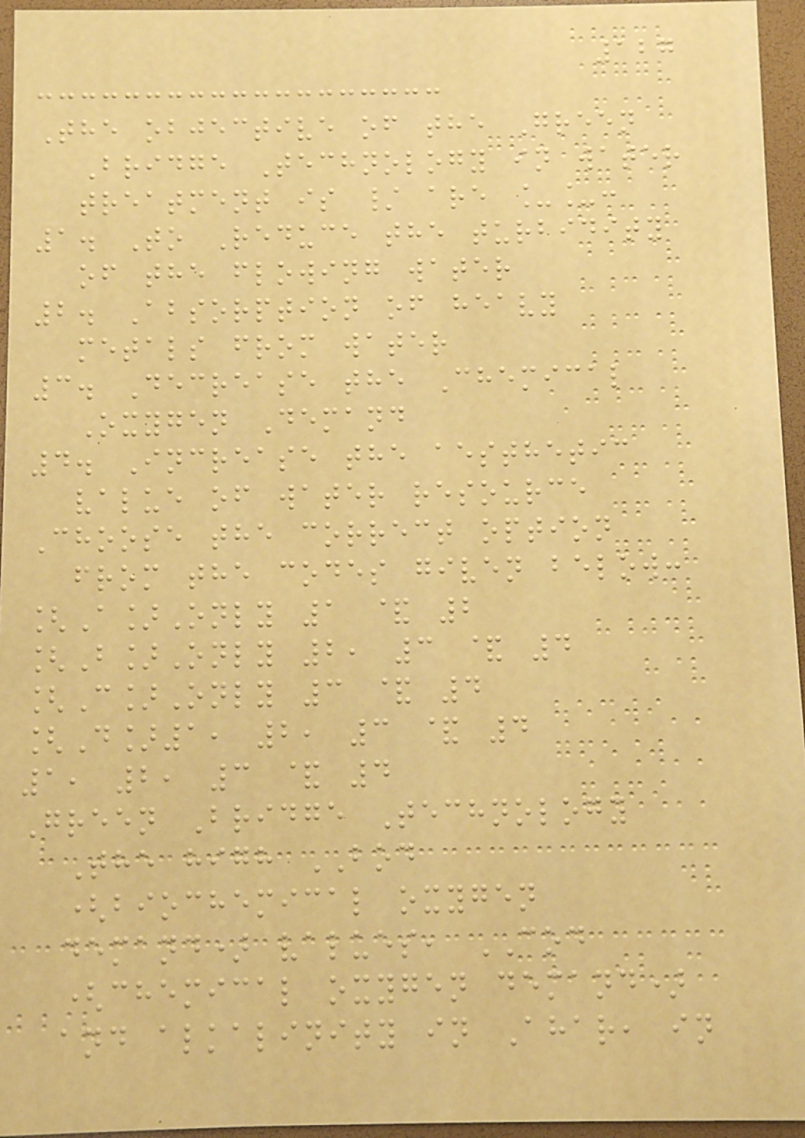127
The objective of the Green
Bridge Technology in water
treatment is / are __:
1. To Reduce the turbidity
of the flowing water
2. Absorption of heavy
metals from water
3. Decrease the Chemical
Oxygen Demand
4. Increase the aesthetic
value of water resource
Choose the correct option
from the codes given below:
[A]Only 1 & 2
[B]Only 2, 3 & 4
[C]Only 3 & 4
[D]1, 2, 3 & 4
1, 2, 3 & 4
Green Bridge Technology
The high BOD
(biochemical oxygen
demand) values, COD
(chemical oxygen demand)
and alkalinity in Ahar, in
